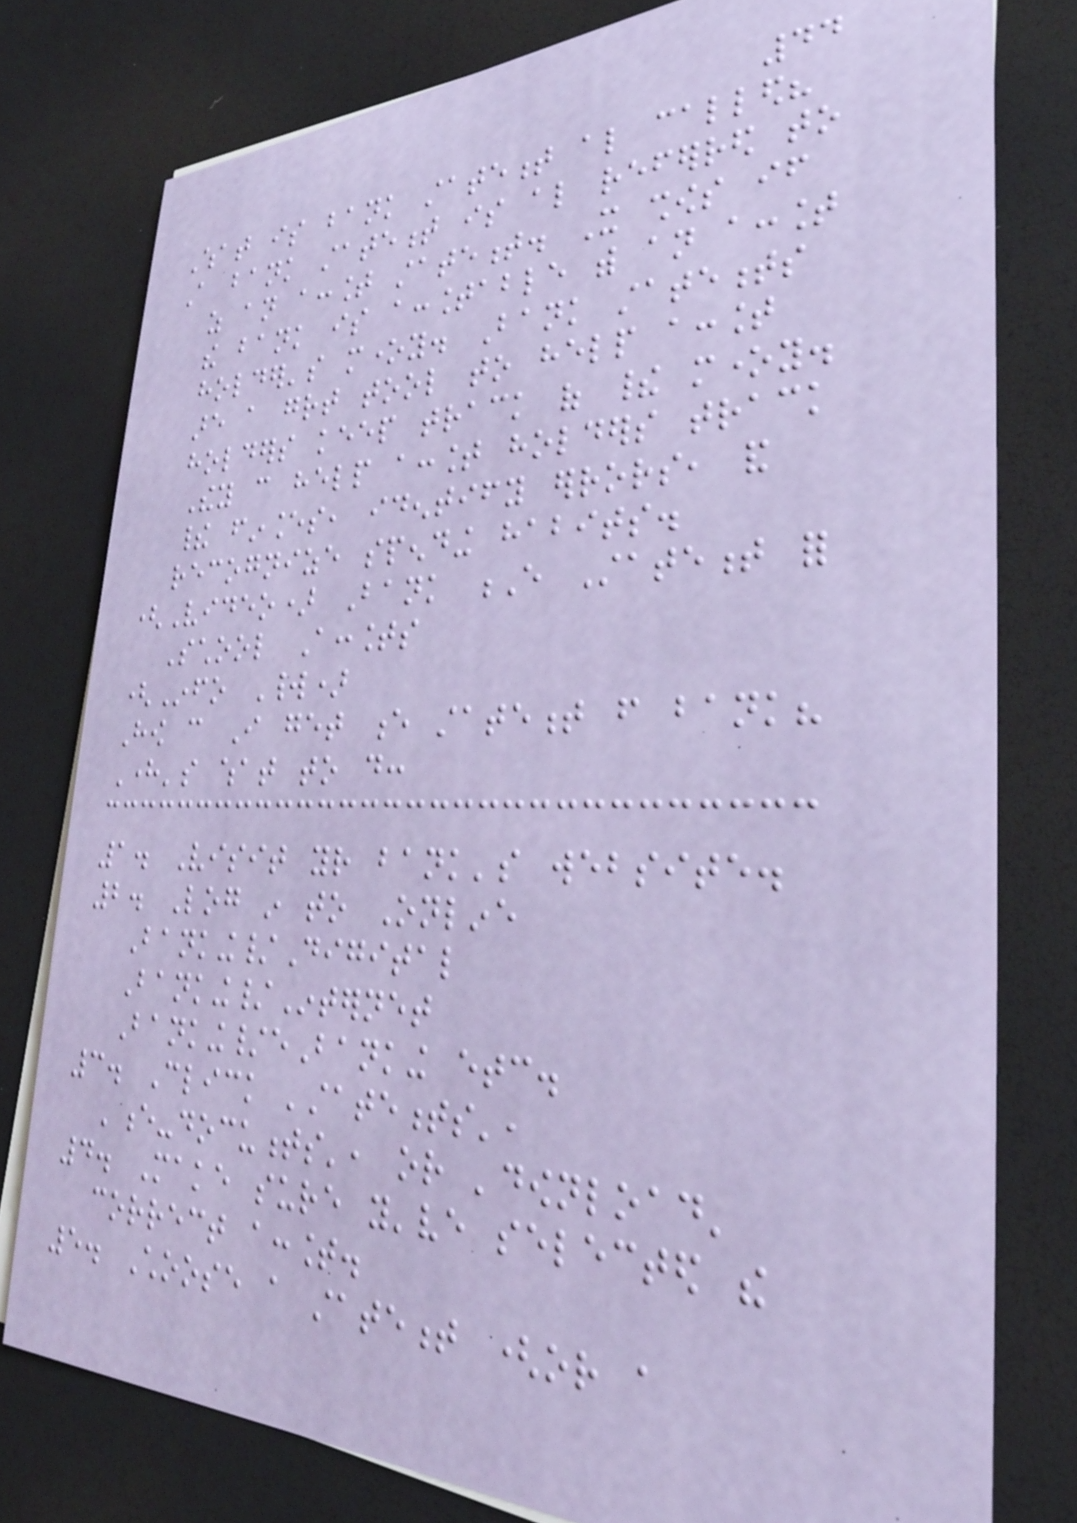44
What is bank statement also called?
A bank statement is also referred to
as an account statement. It shows if
the bank is accountable with an account
holder's money. Bank statements
are a great tool to help account
holders keep track of their money.
They can help account holders track
their finances, identify errors, and
recognize spending habits.
(Video) Bank E Statement for
School Accounts
(Info World)
How can I get e statement from bank?
Here's what to do:
1. Visit your bank's website.
2. Log in to Online
Banking/Digital
Banking/Internet
Banking/eBanking etc.
3. Click 'statements',
'e-documents', or 'download'
4. Make sure you've selected the
correct account.
5. Choose a statement (or a
